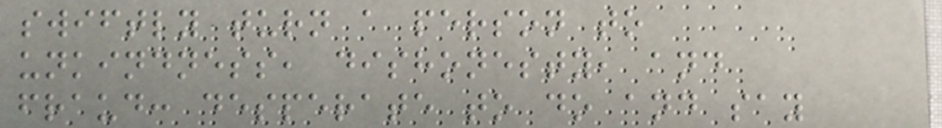swiftly turn a person to
unkindness, dishonesty, and
fraud: desperate to do and say
